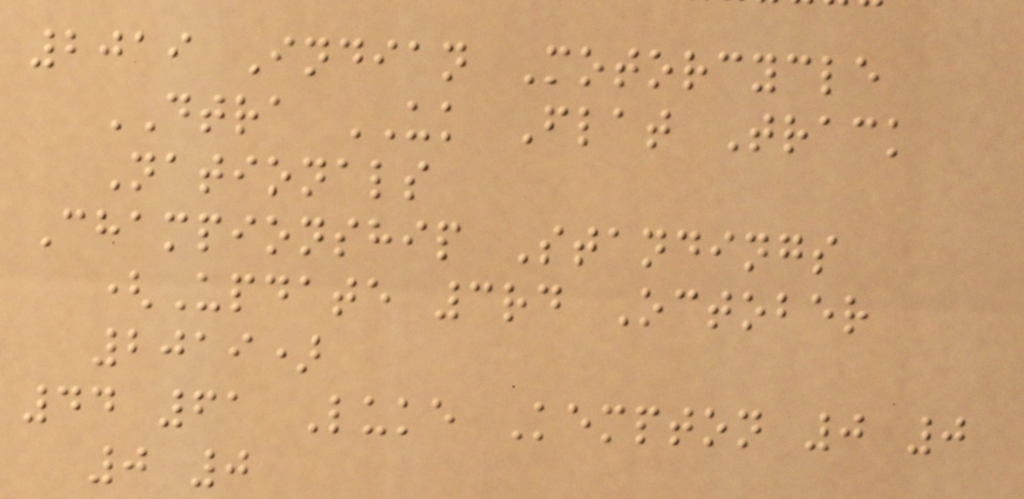2019 Indian Motorcycle
DTRA UK Flat Track
Nationals
Championship Standings
(Update 3rd October
2019)
44 61 Luke Kempton 0 0
0 0
